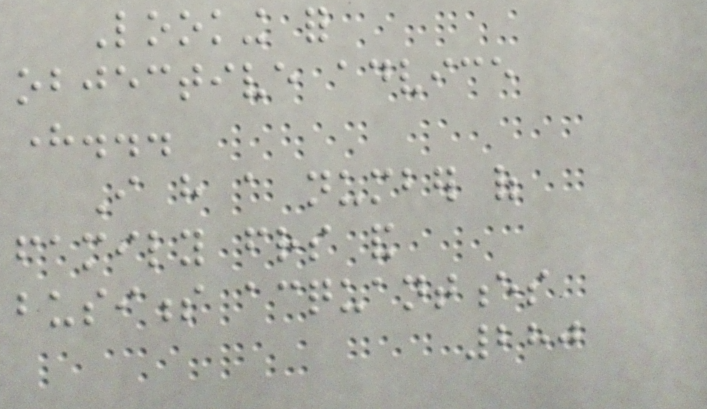Looking for
objective advice
here...
I have a number of
family friends and
business acquantences
280
